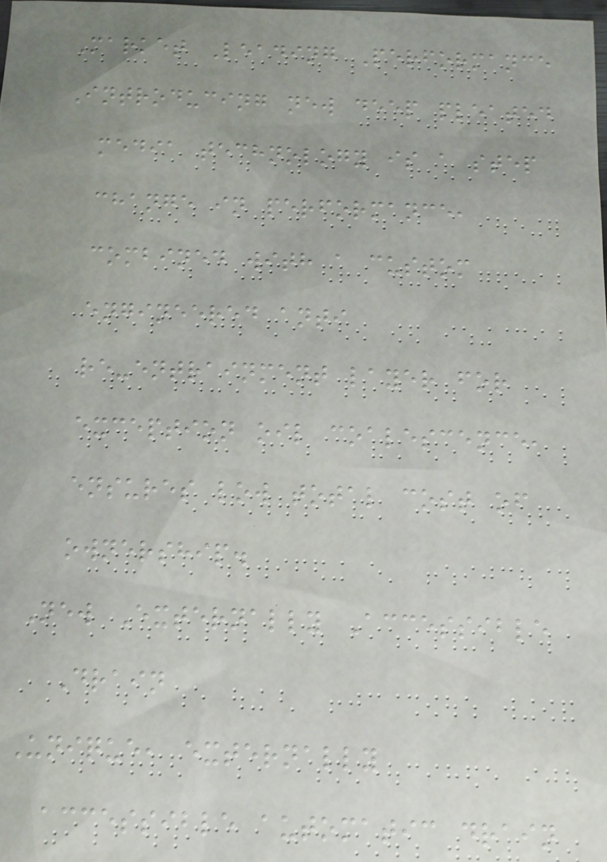Market Leading Performance
Introducing new deep pleated
media technology is a step
change in performance,
combined with a custom
engineered anti
re-entrainment layer for
exception oil coalescence,
ensures low total cost of
ownership.
New Externally Accessible
Drain
Unique, externally
accessible automatic drain
